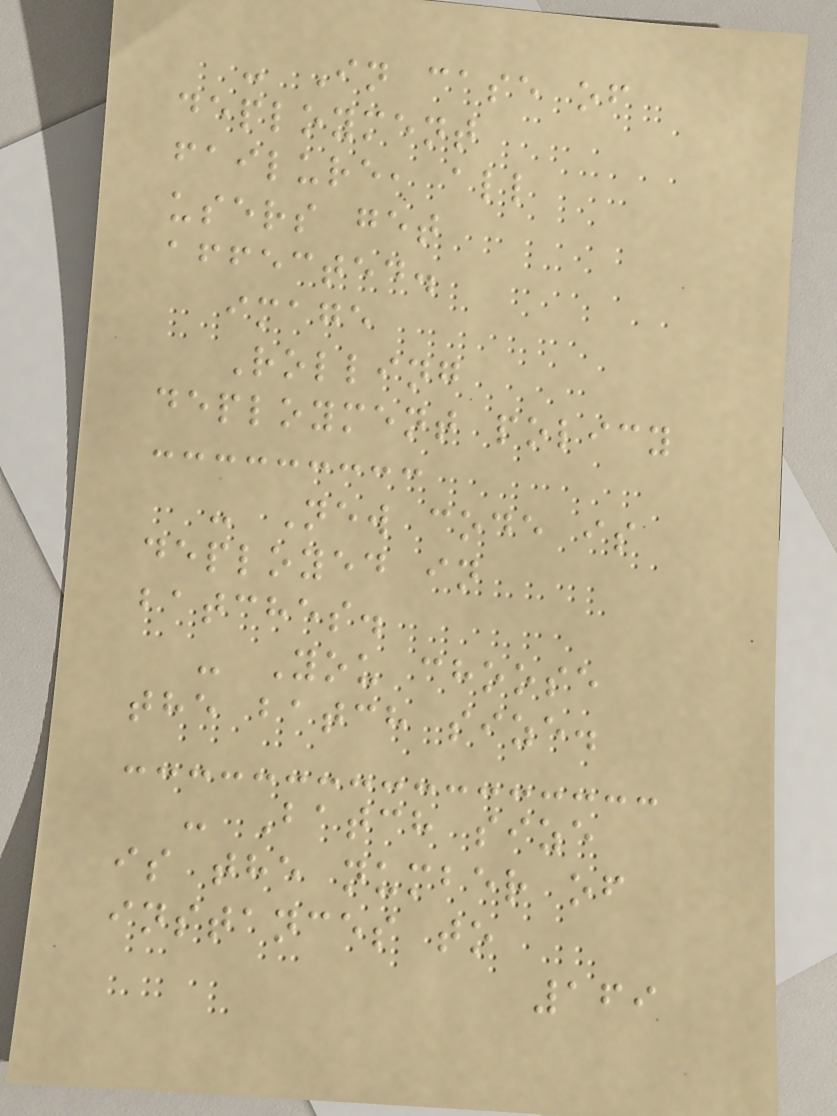- In case of
deployment
failure, all
users get
affected.
image
Rolling
deployment policy
- New code is
deployed in
batches.
- You choose
the batch size.
- Batch size
is the number of
instances to
169
